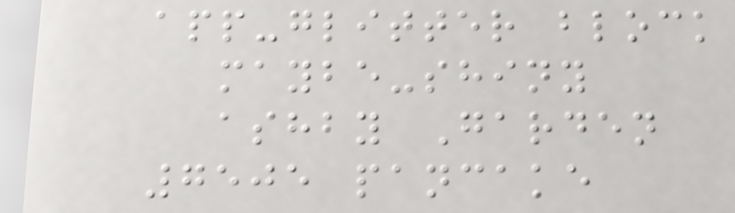app-glitter block
maybe-shiny
ashby Garden
7505 pancake
